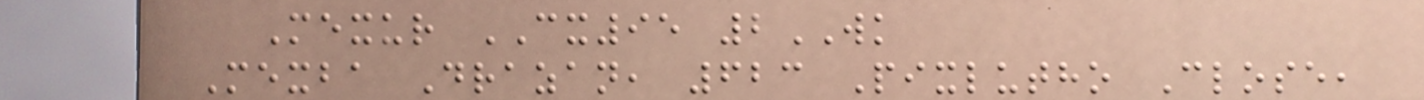Mexur CX95 2WK
Mexba Drazan, 623 Pixlutho Close,
